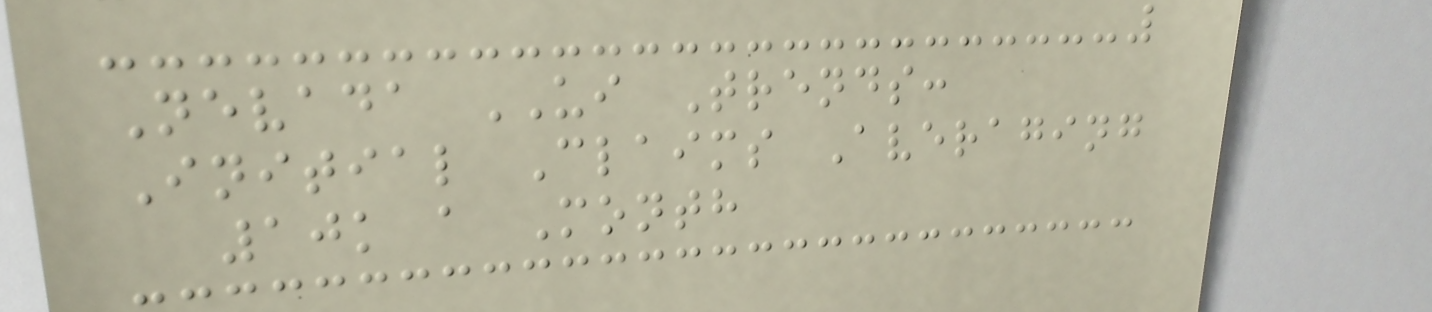Nevada UI Trends:
Initial Claims Averaging
10k a Month
